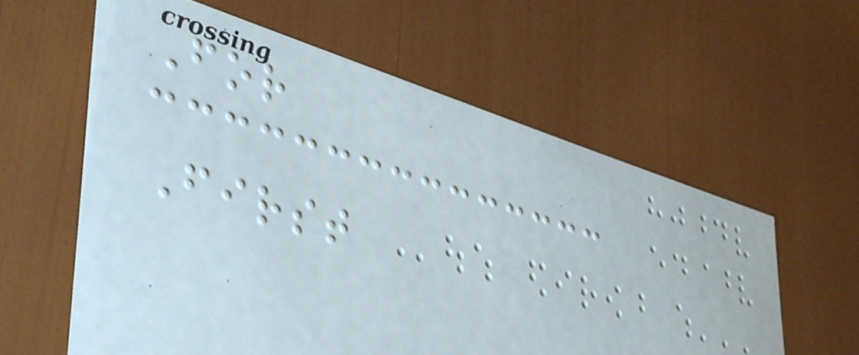For
First
